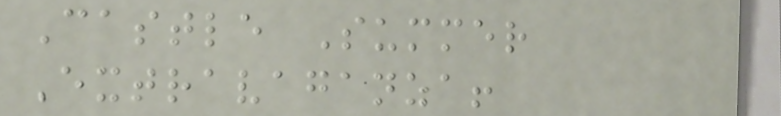Castle Summer
Extravaganza!
